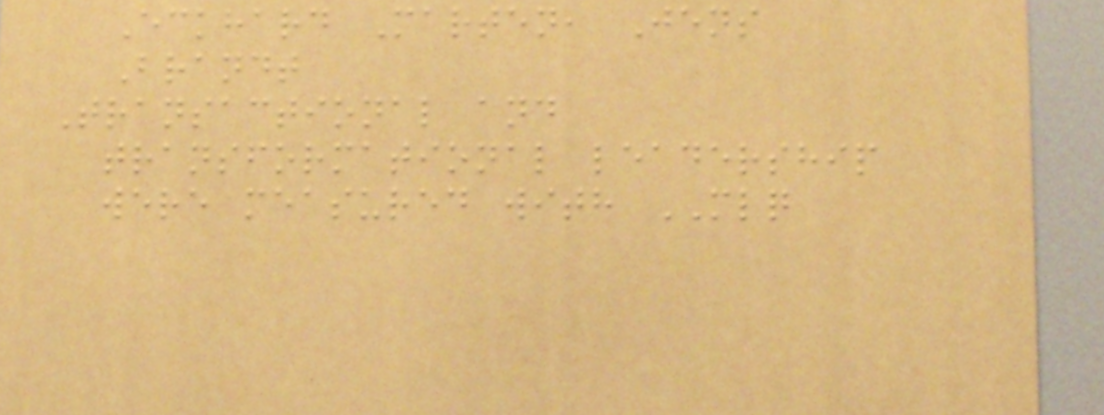Eckhard Marten, Jens
Brandt
Transactional and
transformational leadership
were measured with MLQ
